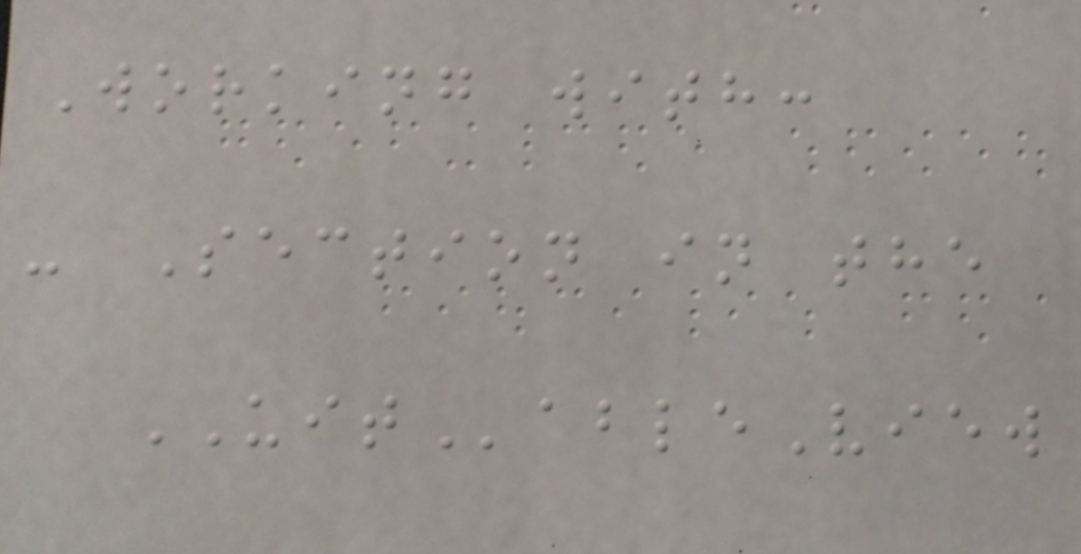Working with:
- Section in the
UITableView
